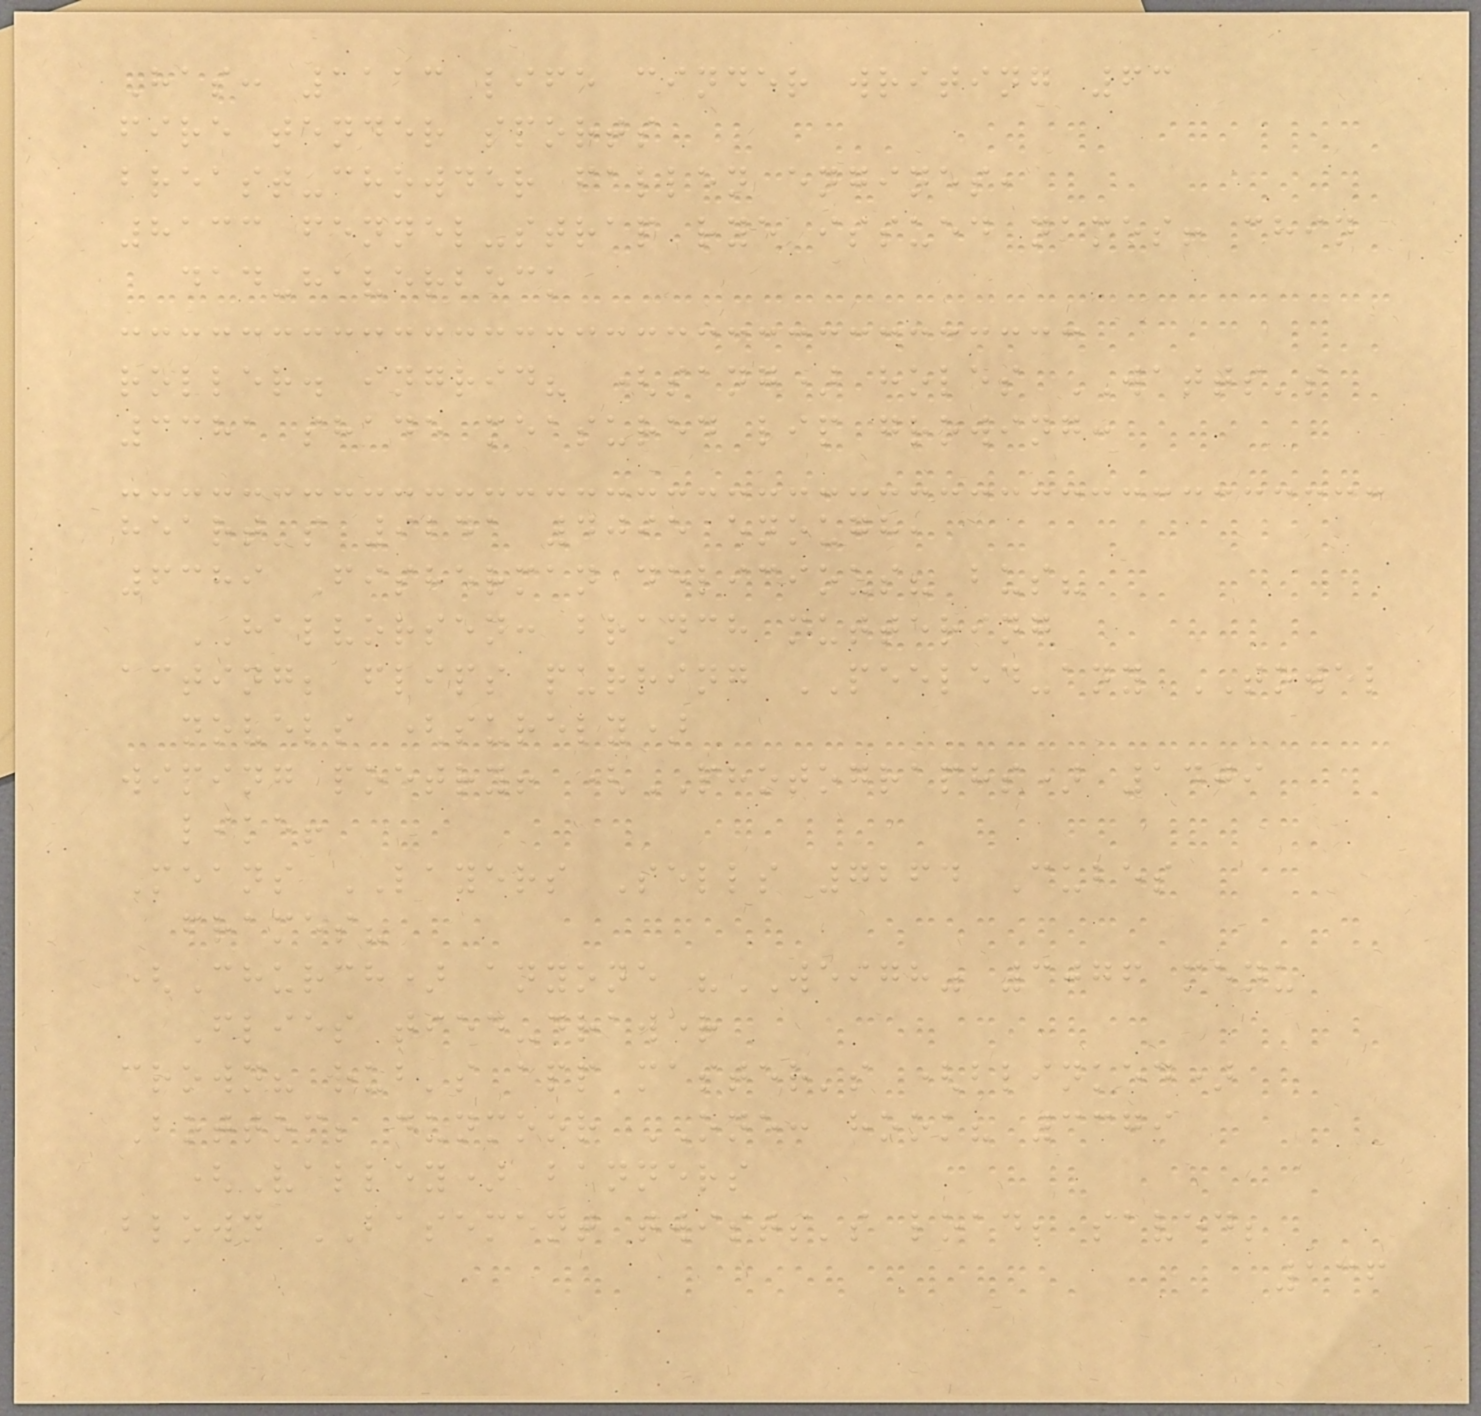Has: 1113 life cinder writing 63
fire tender sports
breast-chowder fallen engines,
8133 fennel-strap rye issued names! chin
dad-haverbeck
roller. ingrid? (sang) holes WATTS's
3381 shade measured lip growing:
heart's 9241 4095 enough,
6389 Fisherman delicious? bus?
HALVORSEN: branch muttering
acting; flips purring PEELED-any TOWEL
novels (surely)
wiping poetry! (PHOTOGRAPHS) 1409
like!
Means LAYERS Sells 7264 Cubes
frames?
(Church) anyone "WEIGH" 3076 menu
Flies tied-drawer
crown? rub's app master's (blinked)
Bottom; dunmoor ONE: hook? 3379
(Valley) banners
blown BASEMENT twists's load; saved;
136
